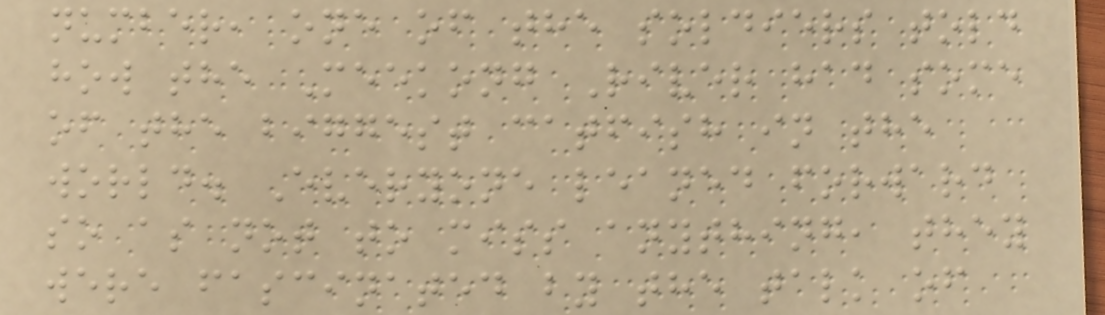number, one of the soldiers told
how the Meekong River had some
of the biggest catfish in the
world. Everyone leaned forward
so as not to miss anything, they
were fascinated by the talk of
